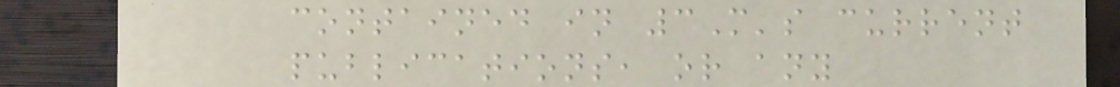contained in 3M's current
publications, or any
